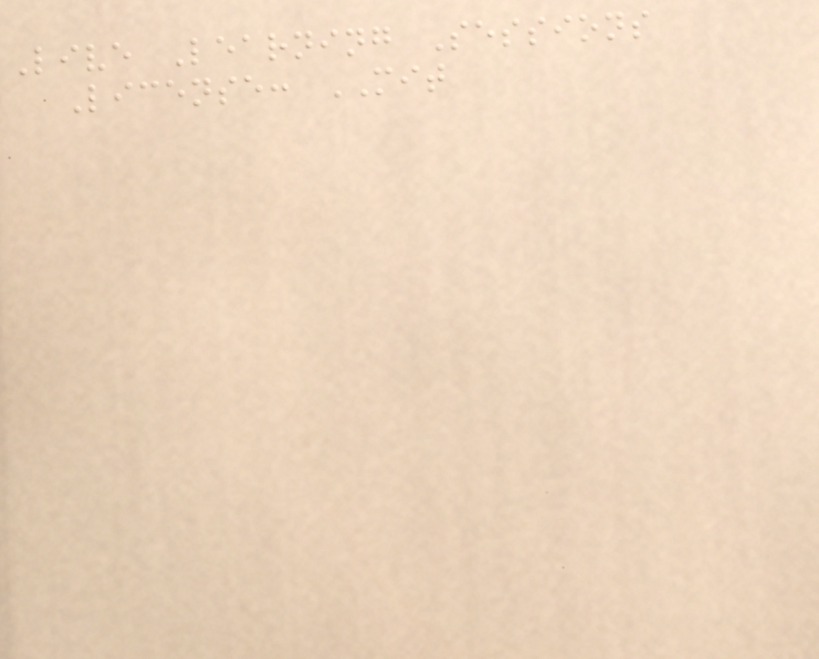Live Learning Sessions
License: MIT
